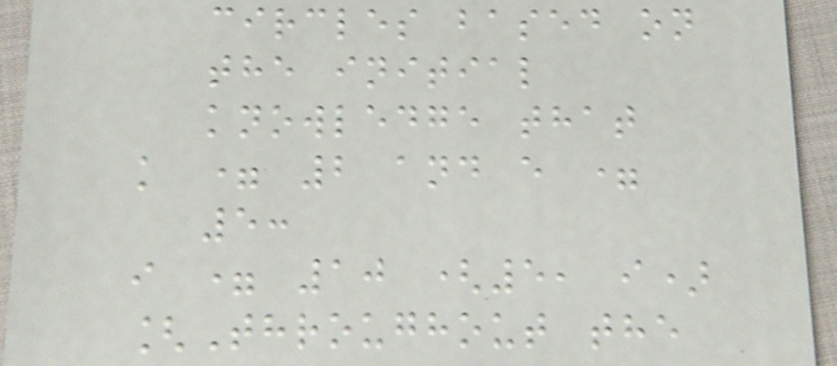circles based on
the initial
knowledge that
k = 2 and e =
5:
i = 10 (5, i)
[Throughout the
